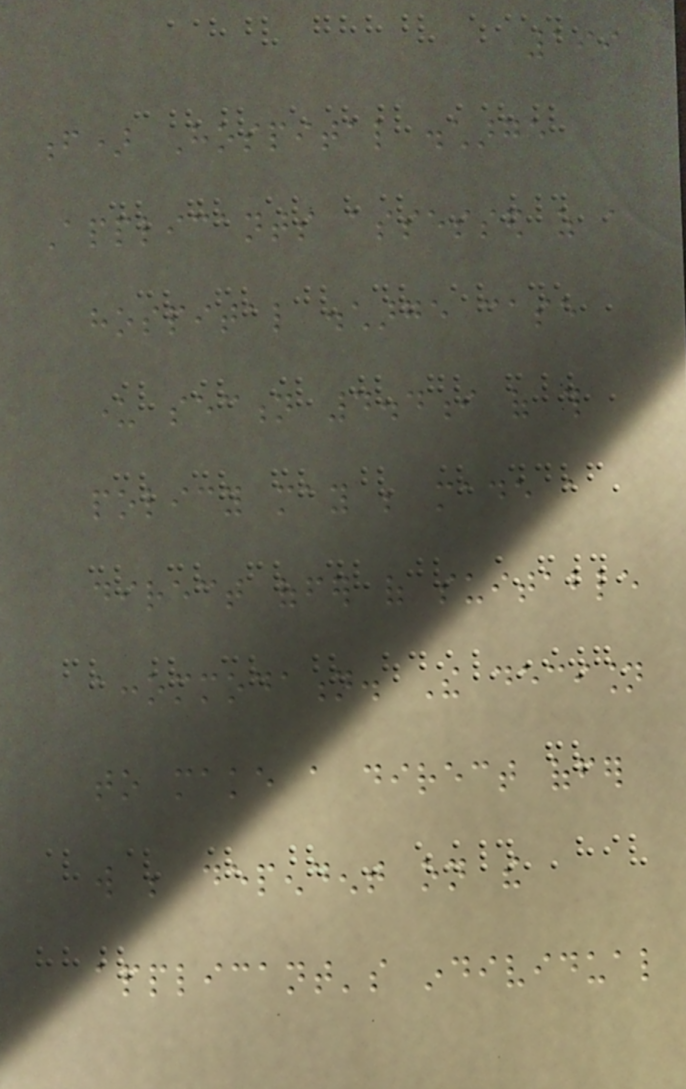199
f) Hospital discharge
Applicants assessed as a
hospital discharge case
under section 4.4i of this
policy may be made a
direct offer of suitable
accommodation. The decision
to make a direct offer
will be dependent on the
applicant's individual
